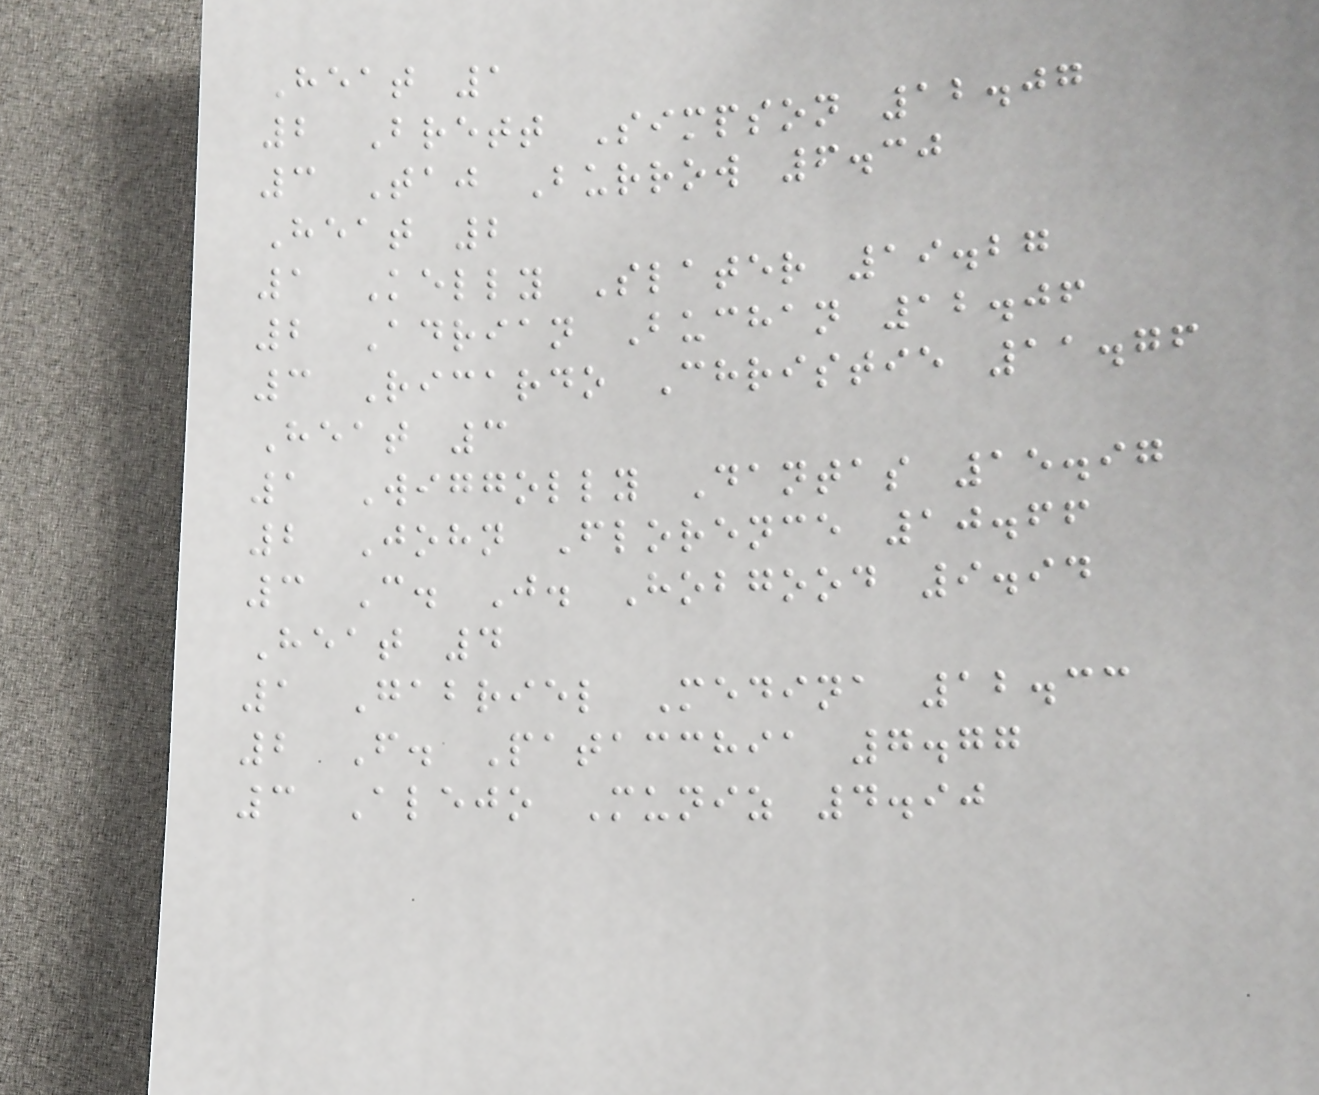Heat 1
2 Brett Simpson 12.07
3 Taj Burrow 6.30
Heat 2
1 Kelly Slater 19.27
2 Adrian Buchan 12.06
3 Ricardo Christie 11.76
Heat 3
1 Wiggolly Dantas 15.97
2 John Florence 10.66
3 C. J. Hobgood 9.94
Heat 4
1 Gabriel Medina 12.33
2 F. Patacchia 7.77
3 Alejo Muniz 4.90
